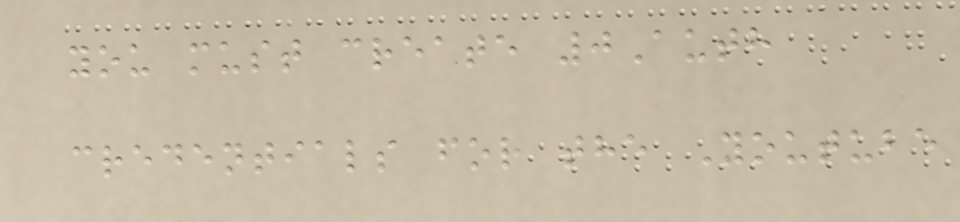you must create 0Auth
credentials for the Youtube
